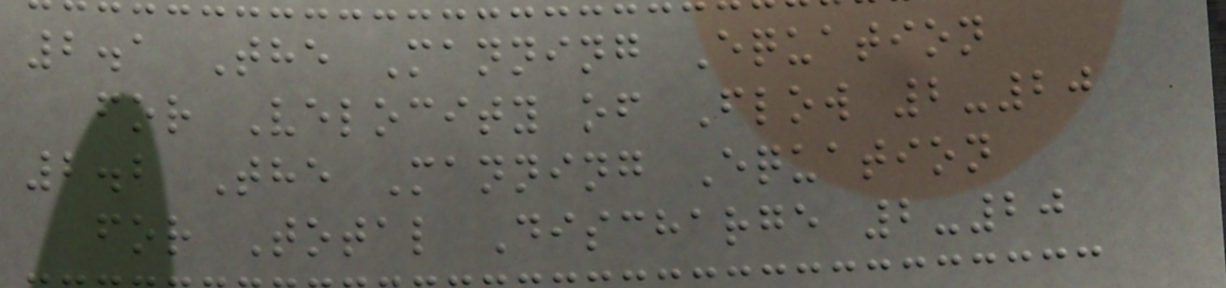2.1 The Manning Equation
for Velocity of Flow 2-20
2.2 The Manning Equation
for Total Discharge 2-20
